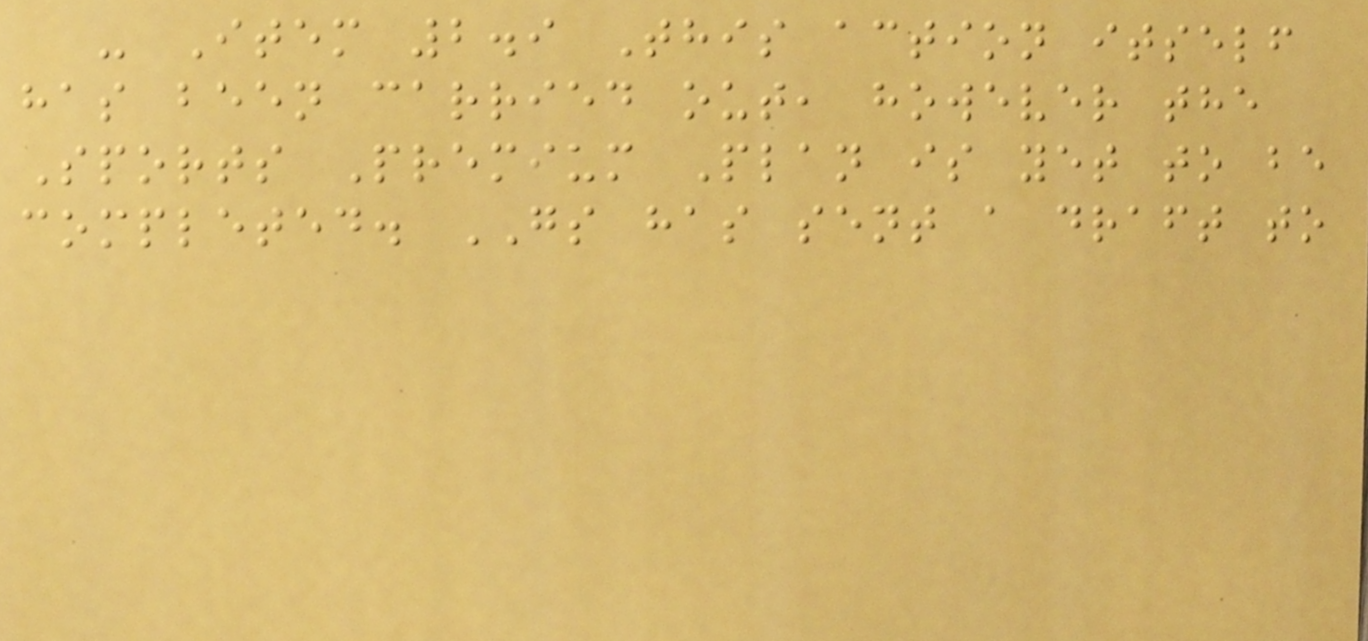- Item 2.9 This action itself
has been carried out, however the
Sports Premium Plan is yet to be
completed. GS has sent a draft to
